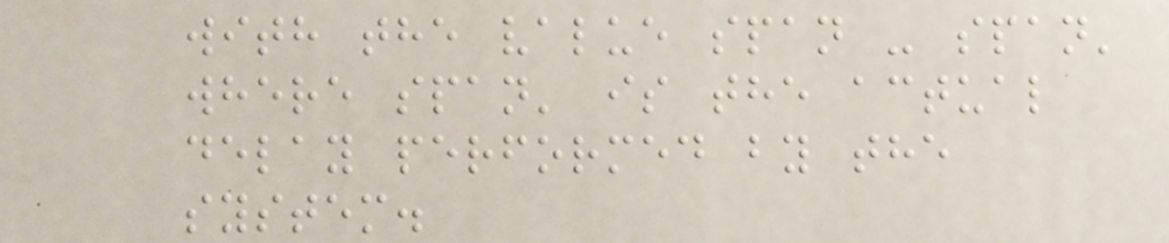with the value span - span'
where span' is the actual
delay performed by the
system.
